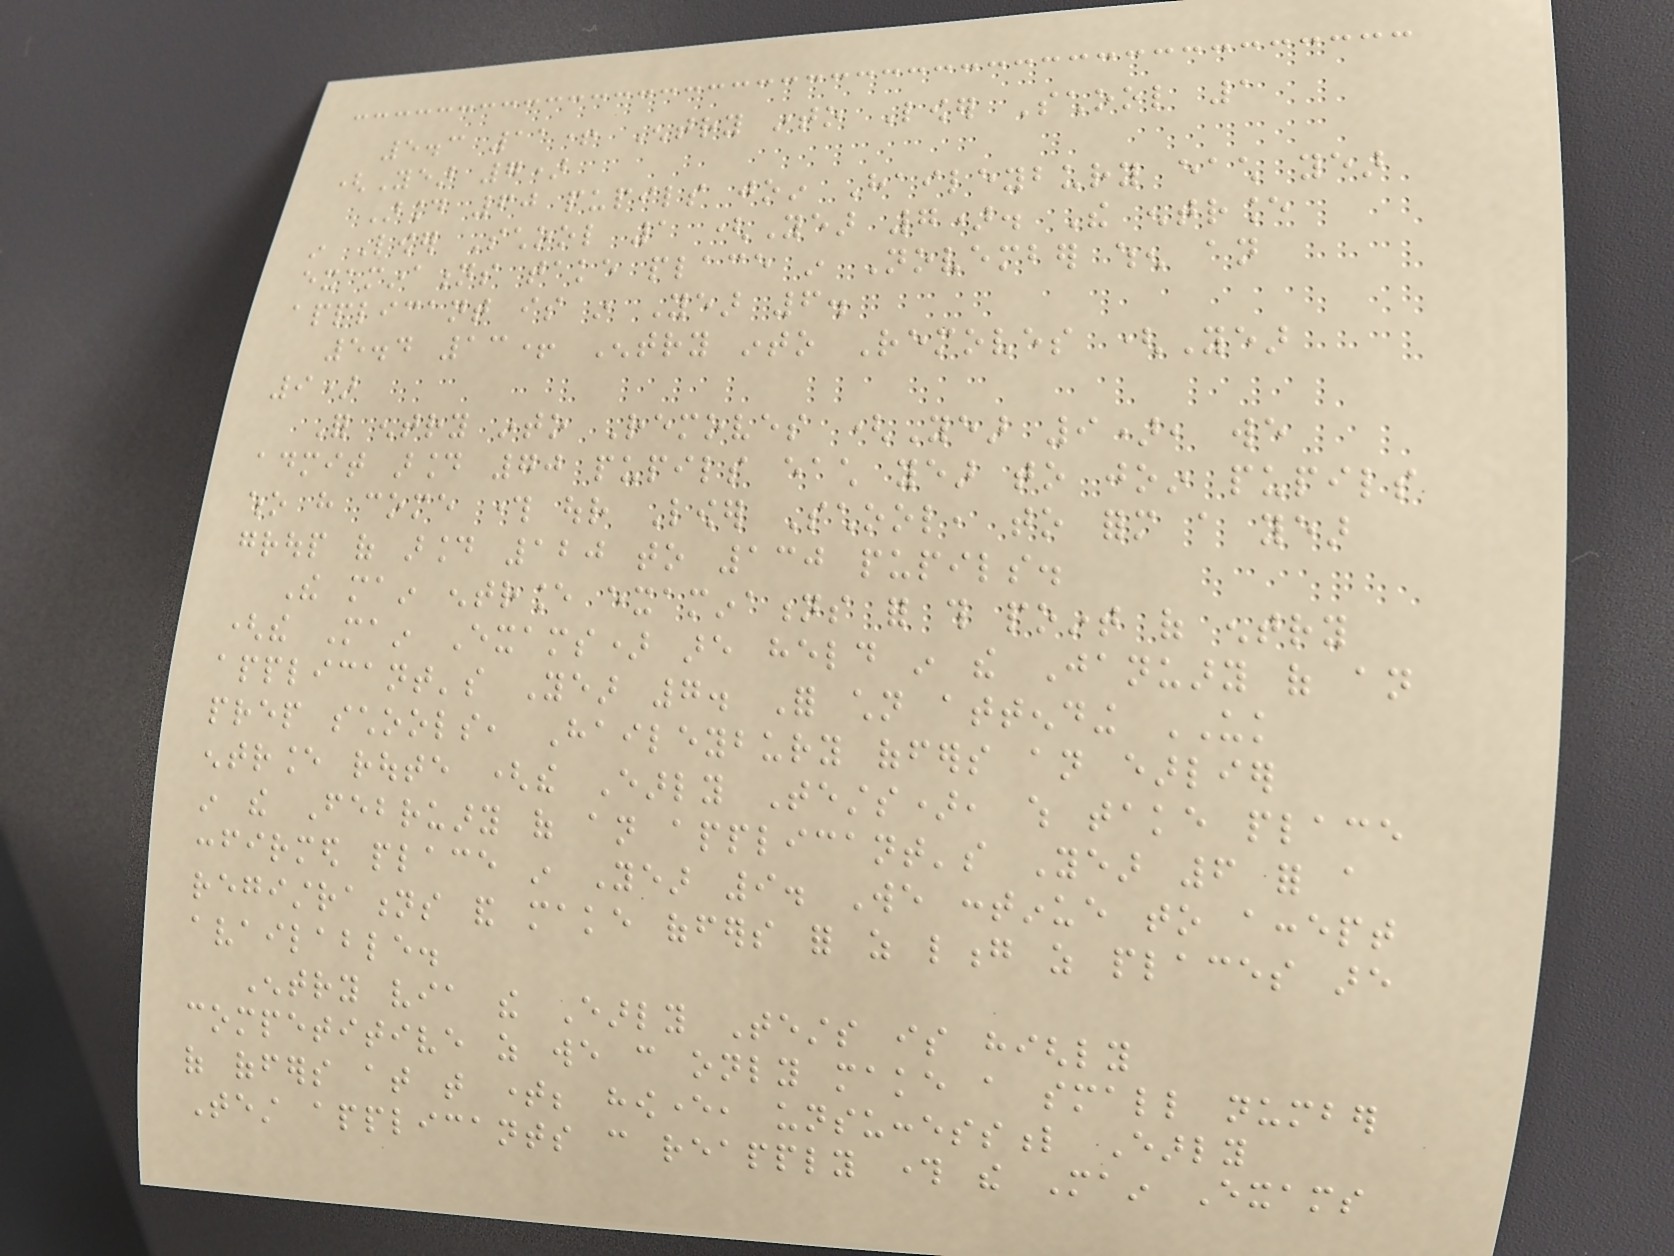5.3 11+ Entry into Lower School 1
(Year 7)
Around 60 pupils join Haileybury each year
in Lower School 1 (Year 7). The entrance
examinations take place in November when an
applicant is in Year 6.
5.4 13+ Entry into Removes (Year
9)
For entry into Removes (Year 9), we
admit around 70 pupils each year to join pupils
who have come through our Lower School, to form a year
group of around 120 to 130 pupils.
The main entrance examinations for this point of entry
(the Main Exams) are held in the January of an
applicant's Year 7. For children attending UK
prep schools, Haileybury offers an earlier
entrance route (the Early Tests), which take place
in the February of an applicant's Year 6 for a
confirmed place in Year 9. We continue to accept
registrations and make offers for as long as places are
available.
Entry via the Early Tests is highly
competitive as we can only make a small number
of offers at that time; however, unsuccessful Early
Test applicants can reapply through the Main Exams
